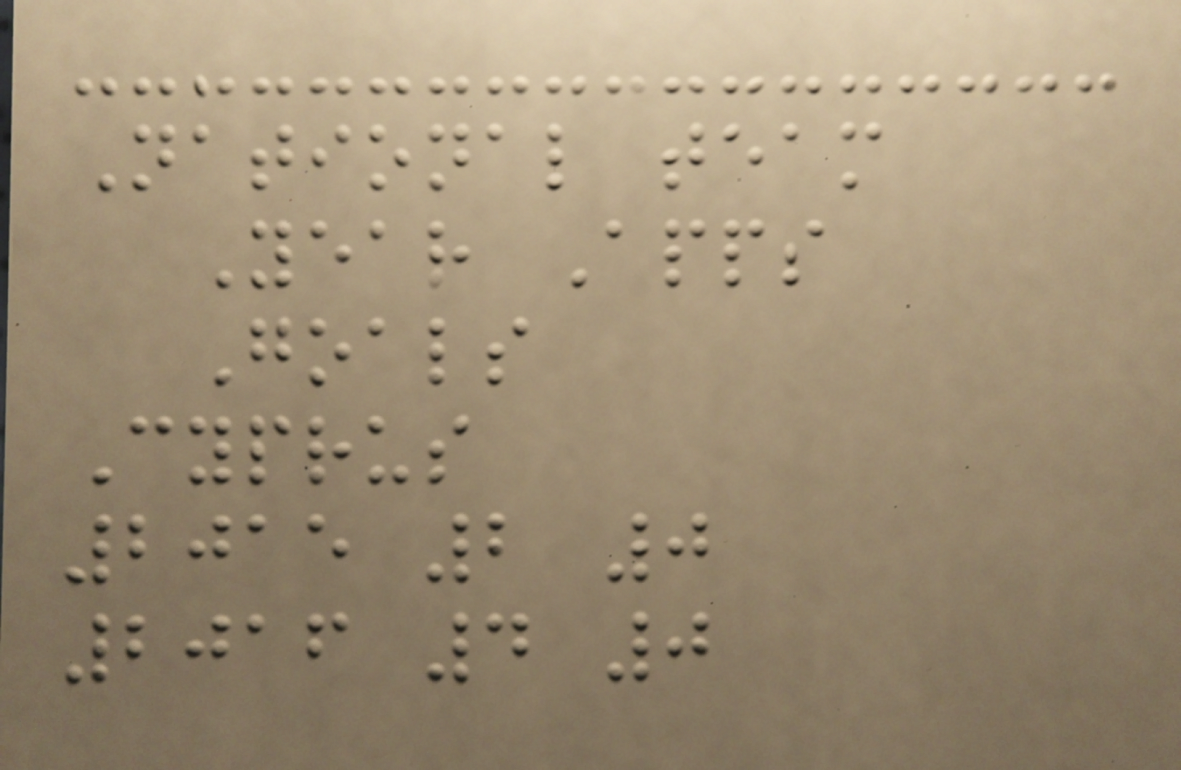National team
Year Apps
Goals
Cyprus
2015 2 0
2016 4 0
